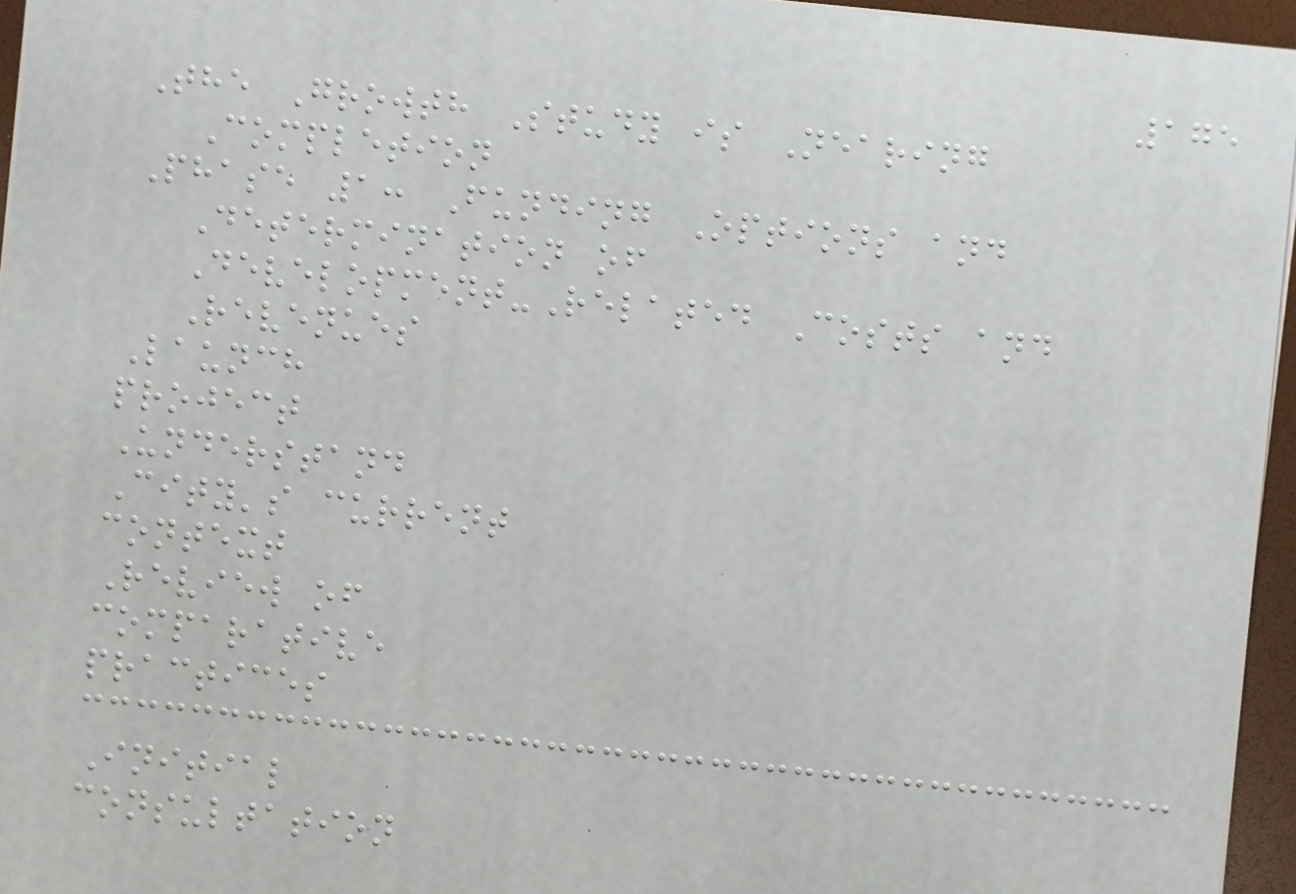175
The Growth Study is Nearing
Completion
Phase 1: Funding Options and
Determination of
Development-Related Costs and
Revenues
Launch
project
Understand
City's current
context
Review of
comparative
practices
Initial
consultation
